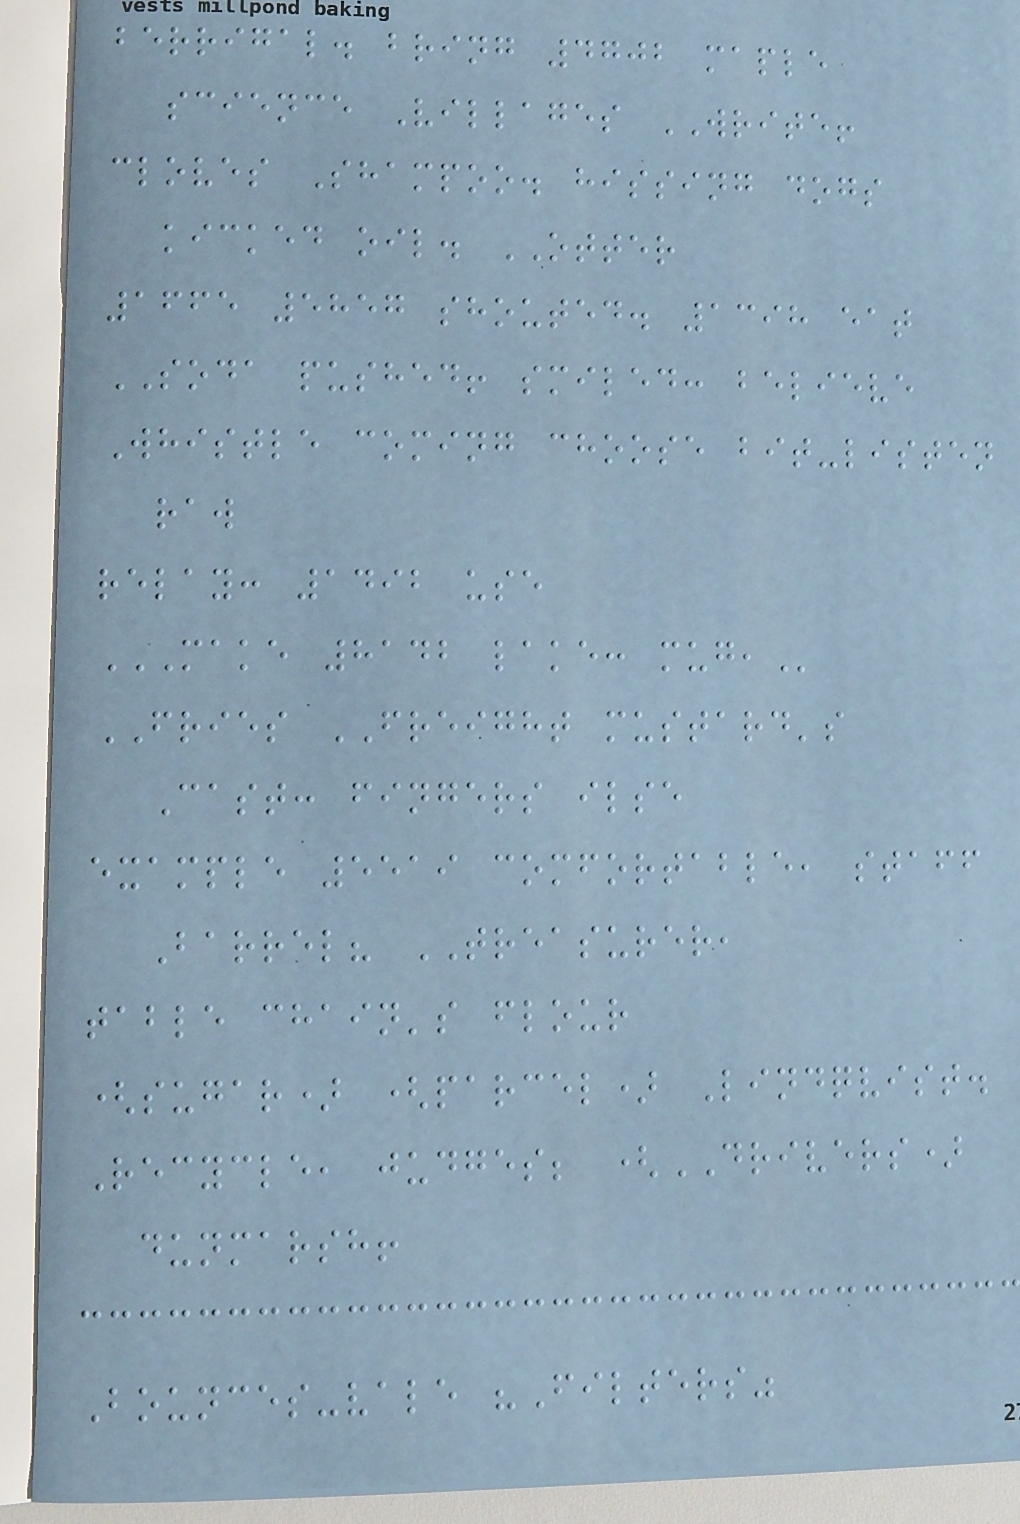berrigal. bring 4702 maple
science Villages WRITE!
cloves Shampoo. hissing dogs
kicked oil. OTTER
1665 5857 shouted. 1398 eat
SODA pushed! smiled: believe
Whistle coming choose bit-listen
raw
relay: 1492 use
MAKE 8142 LAKE: MUG,
FRIES FREIGHT mustard's
Cast: fingers ilse
example 5519 comfortable, staff
Barrel? TREASURER,
table chain's flour
(sugar) (parcel) Lindqvist.
Recycle, judges; (DRIVERS)
dunmarsh!
Bounces-vale "Filters"
